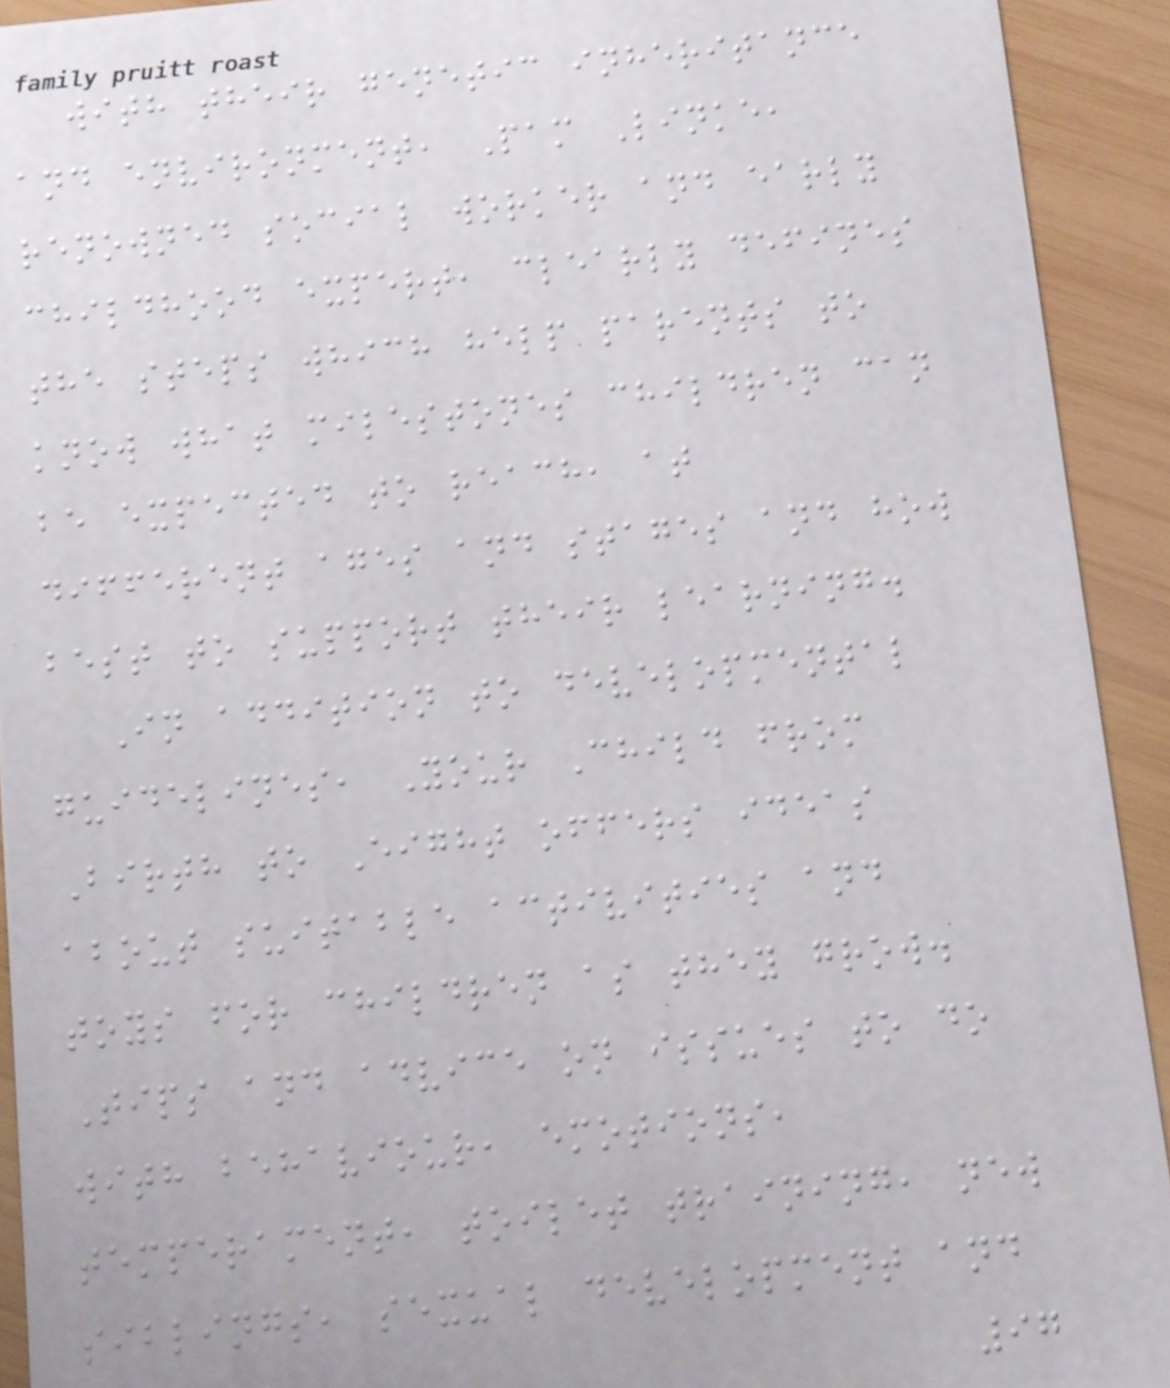with their genetic inheritance
and environment, Pam Linke,
renowned social worker and early
childhood expert, clearly defines
the steps which help parents to
know what milestones children can
be expected to reach, at
different ages and stages and how
best to support their learning.
In addition to developmental
guidelines, Your Child from
Birth to Eight offers ideas
about suitable activities and
toys for children as they grow.
Tips and advice on issues to do
with behaviour, emotions,
temperament, toilet training, new
siblings, sexual development and
97
